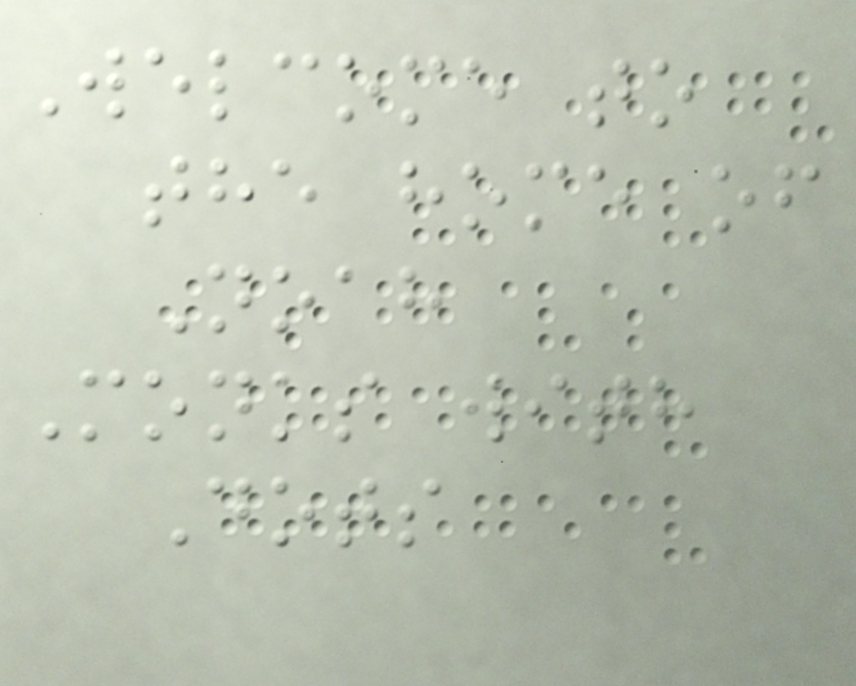Welcome to
the home of
Noah
Monks with
Dots
